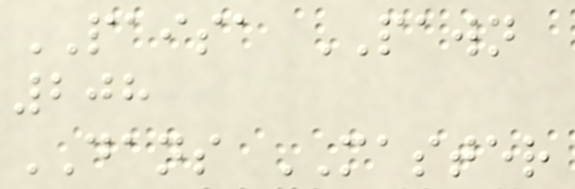PAISA PAWN
208
DANS MASTER
